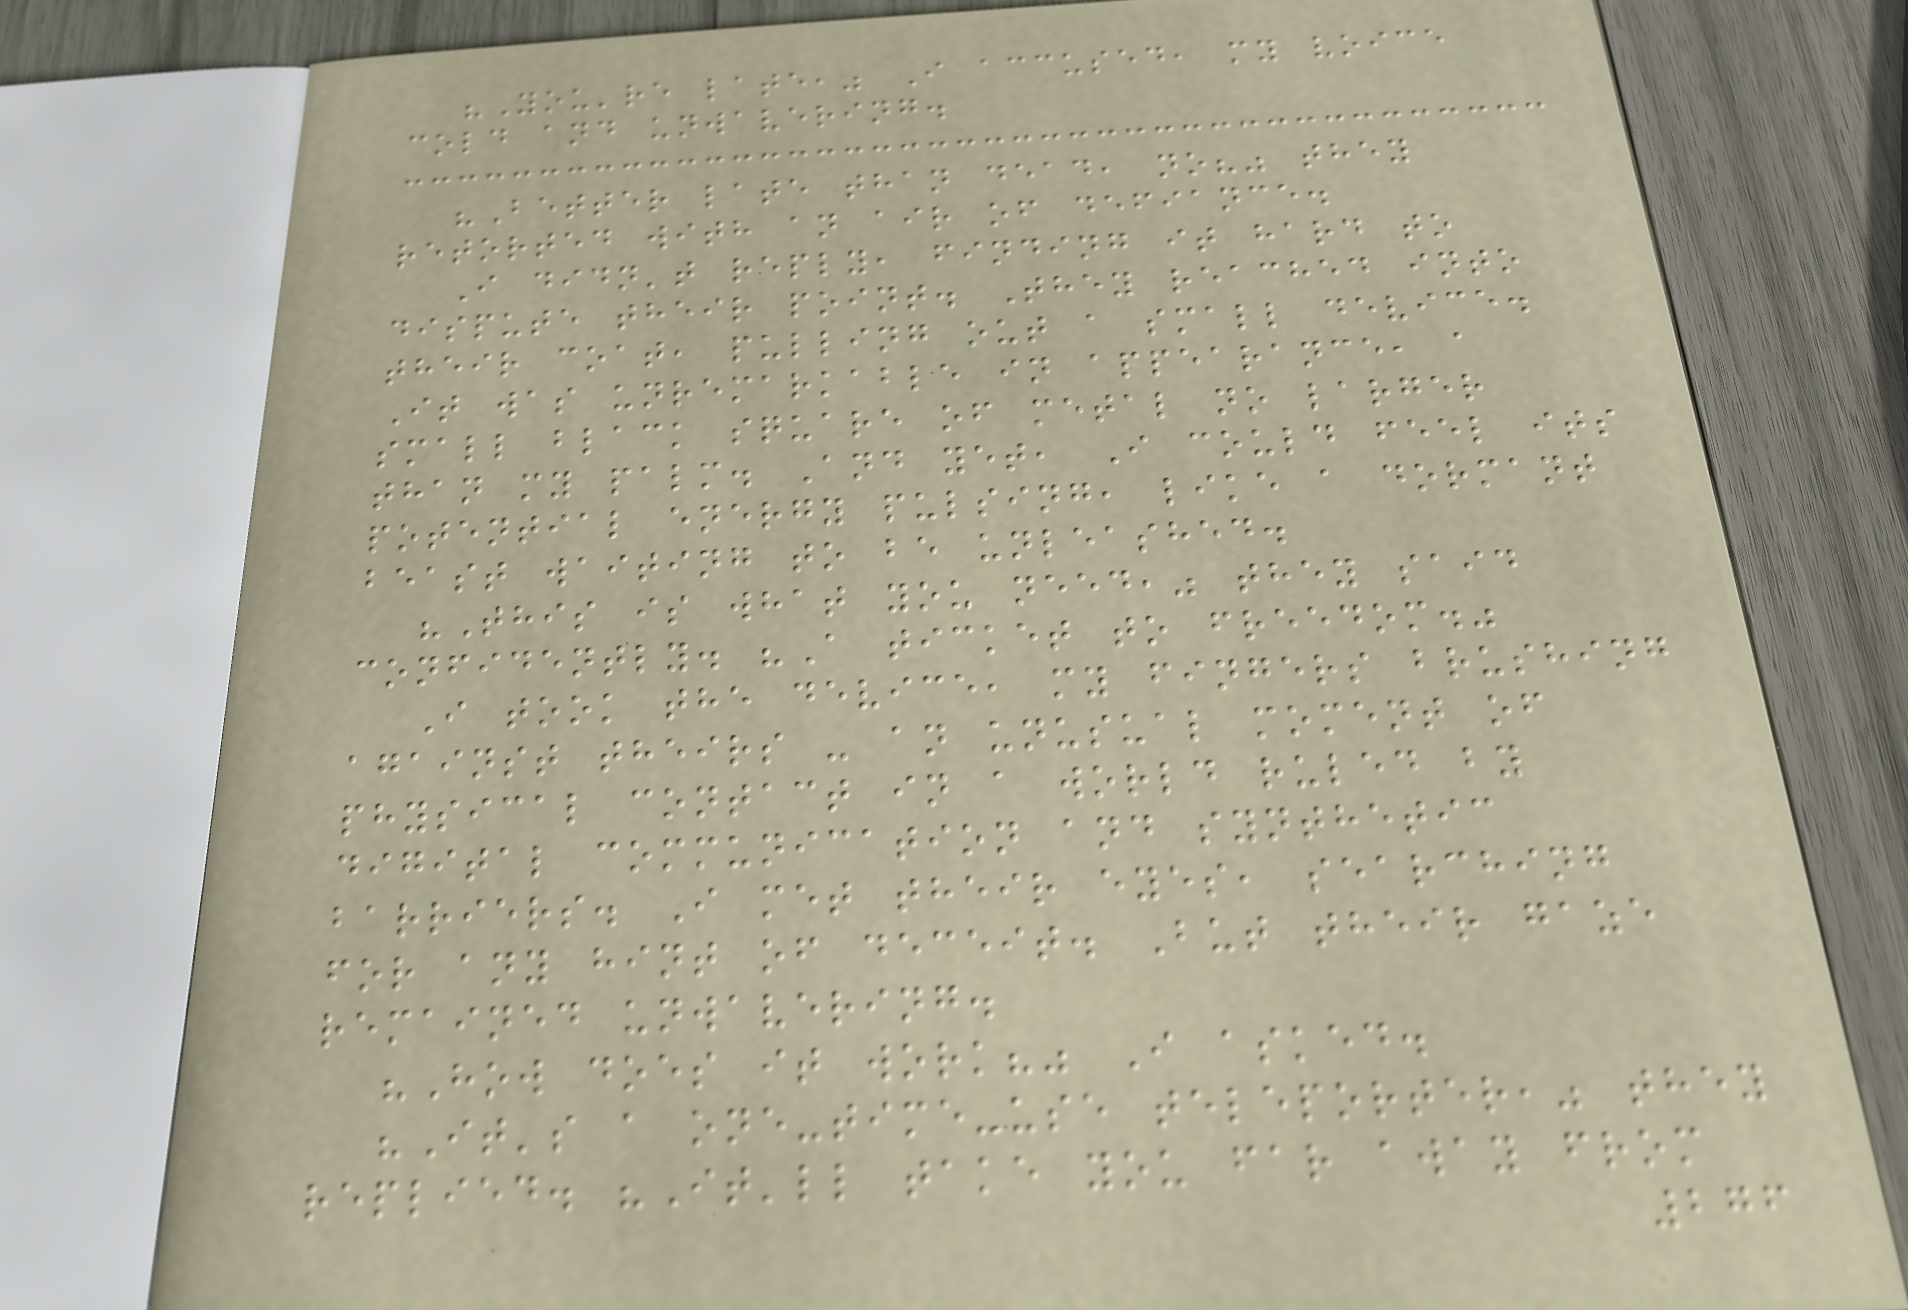"You're late," I accused, my voice
cold and unwavering.
"Better late than dead, no?" they
retorted with an air of defiance.
I didn't reply, finding it hard to
dispute their point. They reached into
their coat, pulling out a small device.
It was unremarkable in appearance, a
small black square of metal no larger
than my palm. And yet, I could feel its
potential energy pulsing, like a dormant
beast waiting to be unleashed.
"This is what you need," they said
confidently. "A ticket to freedom."
I took the device, my fingers brushing
against theirs - an unusual moment of
physical contact in a world ruled by
digital communication and synthetic
barriers. I met their eyes, searching
for any hint of deceit. But their gaze
remained unwavering.
"How does it work?" I asked.
"It's a one-time-use teleporter," they
replied. "It'll take you far away from
276
